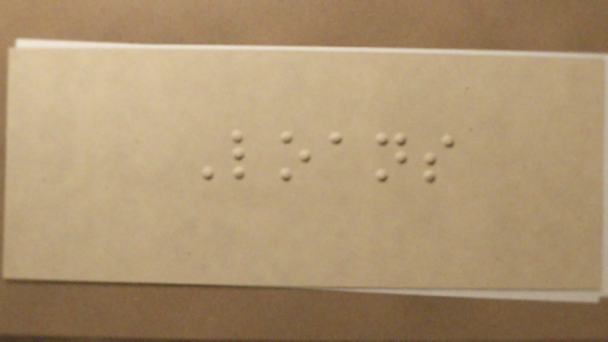Loans
